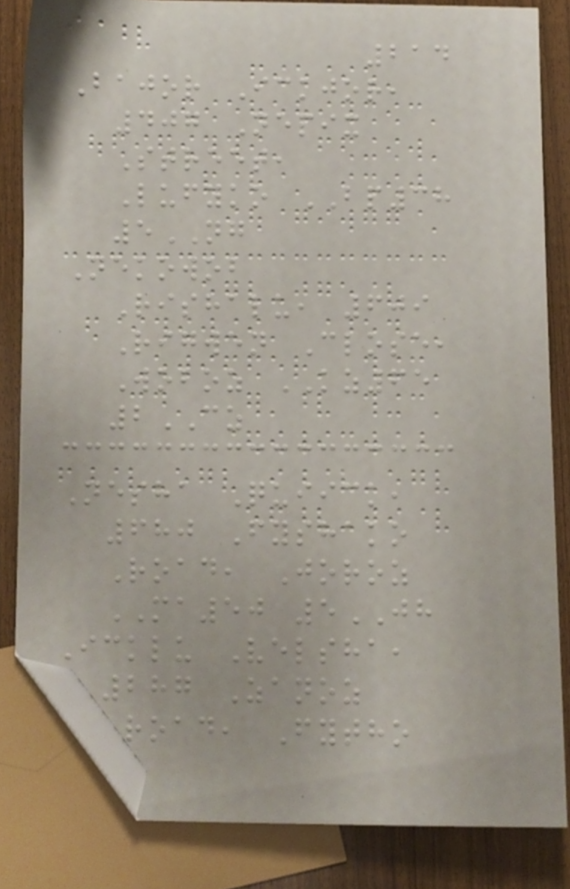214
Bajor Ickjor,
407 Nepix
Street,
Lufyko BP38
5NG
Nekowob
Rishalu, 609
Rigwen Close,
Woboz KZ65
2CZ
Nesha Quiick,
680 Fyshako
Road, Joroz
MA50 5JH
Icklu Velsha,
287 Zanoz
Road, Fytho
